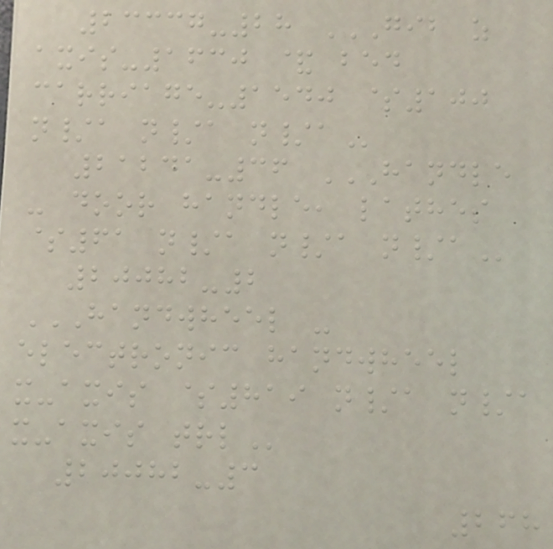23337-28 GIB Z
AXIS-1630 & BED
CARRIAGE-1540 $100
N/A N/A N/A
21241-36 HANDLE
- DOOR HANDLE, LATHES
$61 N/A N/A N/A
20082-2
HANDWHEEL -
ELECTRONIC HANDWHEEL
X-AXIS $819 N/A N/A
X-AXIS TRL
20082-3
268
